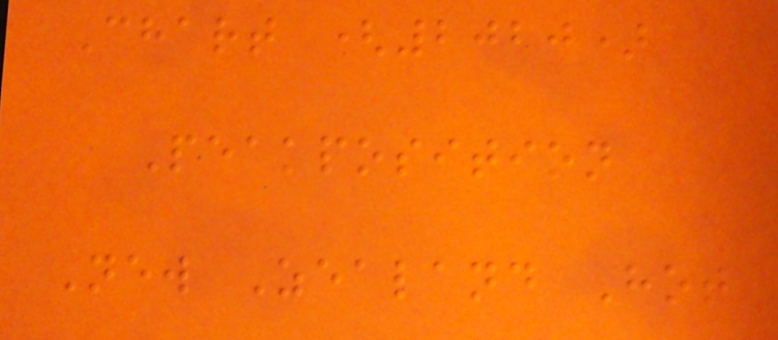Chart (2020)
Peakposition
New Zealand Hot
